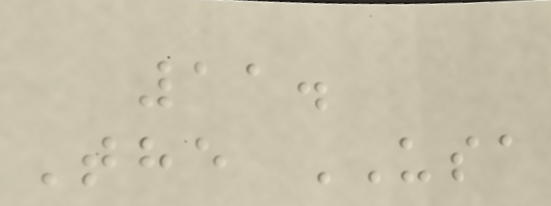11.
The USA
